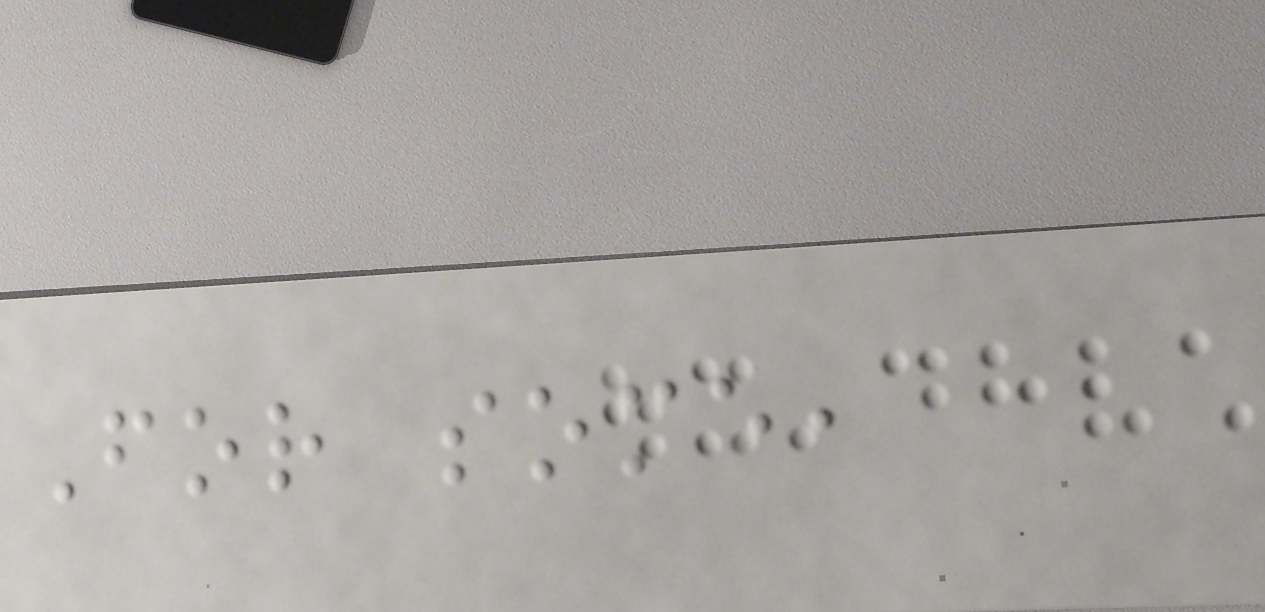For some,
